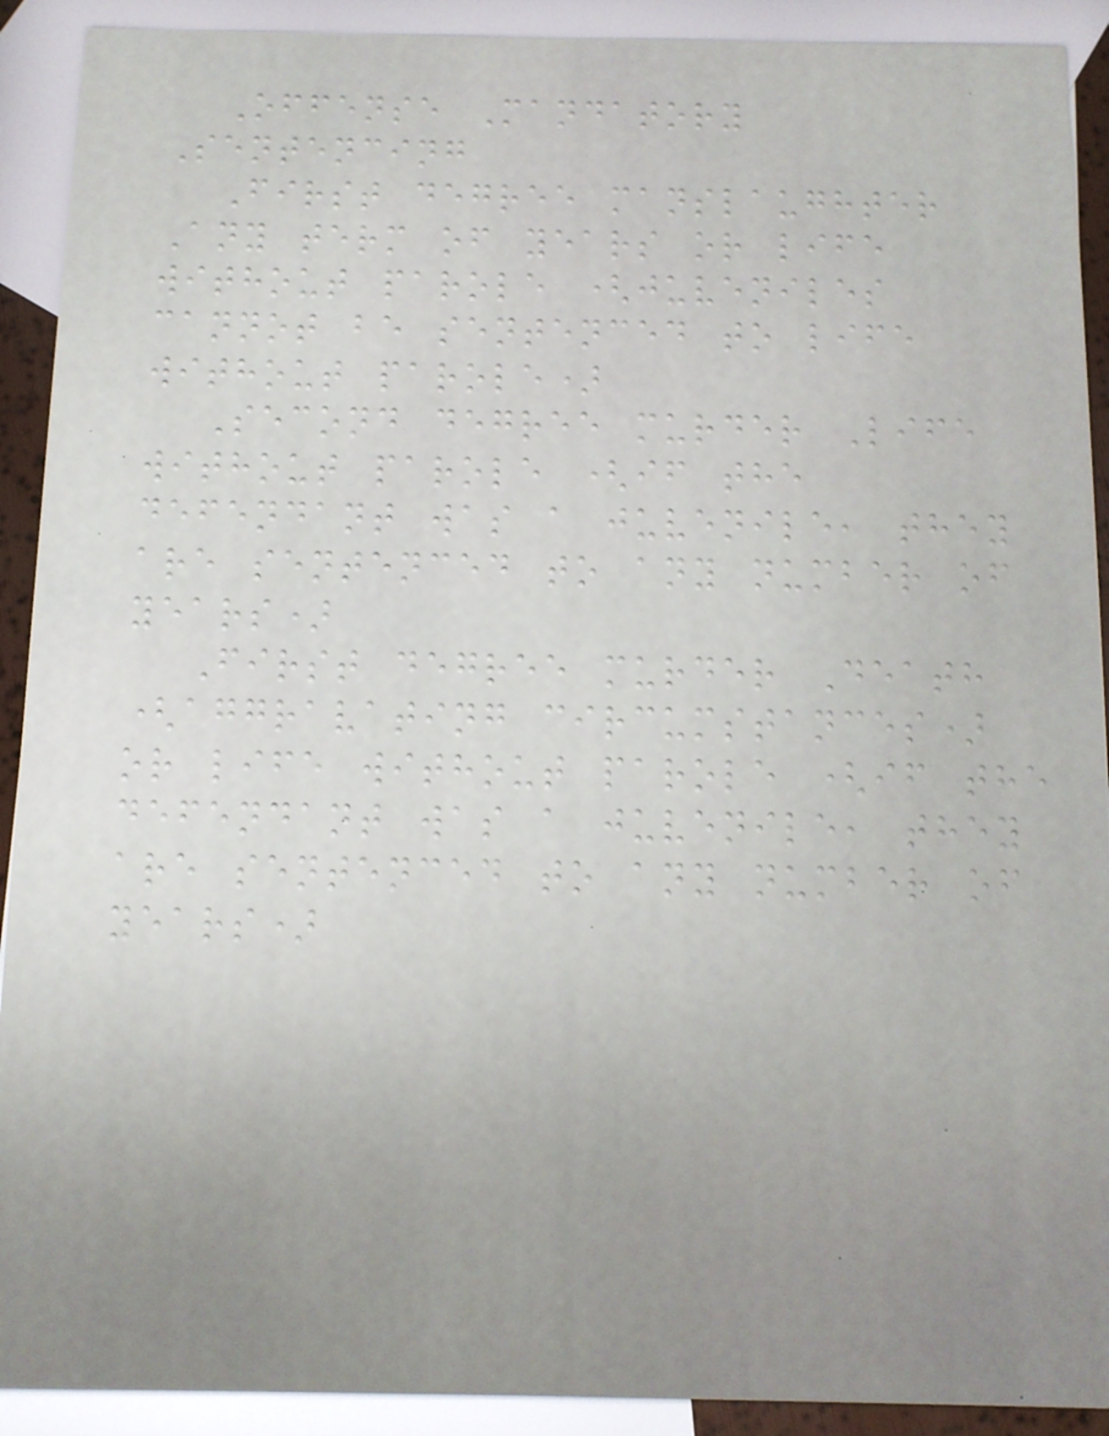Offense Mandatory
Sentencing
First degree manslaughter
Any term of years or life
without parole (juveniles
cannot be sentenced to life
without parole)
Second degree murder Life
without parole (if the
defendant was a juvenile, they
are sentenced to any number of
years)
First degree murder Death
(aggravating circumstances)
or life without parole (if the
defendant was a juvenile, they
are sentenced to any number of
years)
